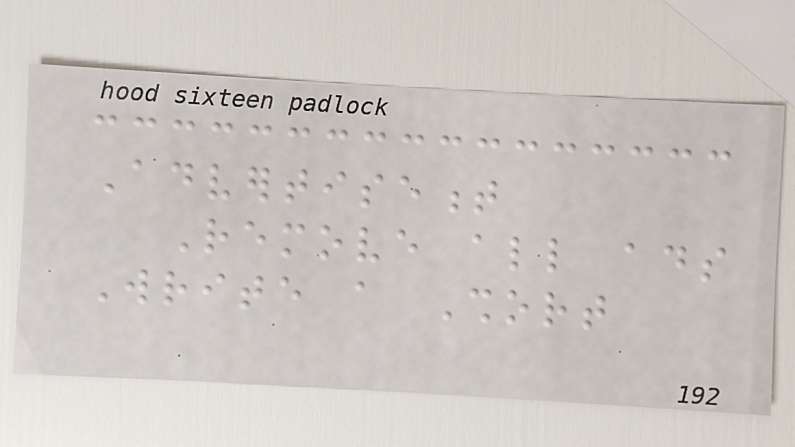Advertisement
Remove all ads
Write a Short
